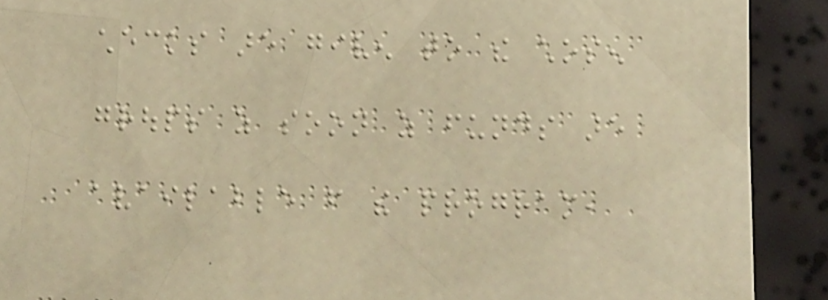checks are given to the chosen
groups as soon as funds are
available from the program,
